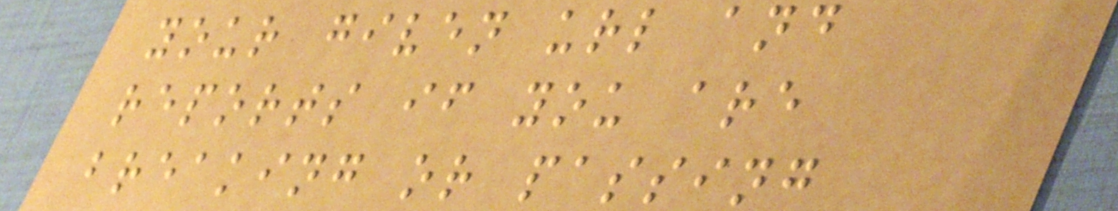your given url and
reports if you are
breaking or passing
